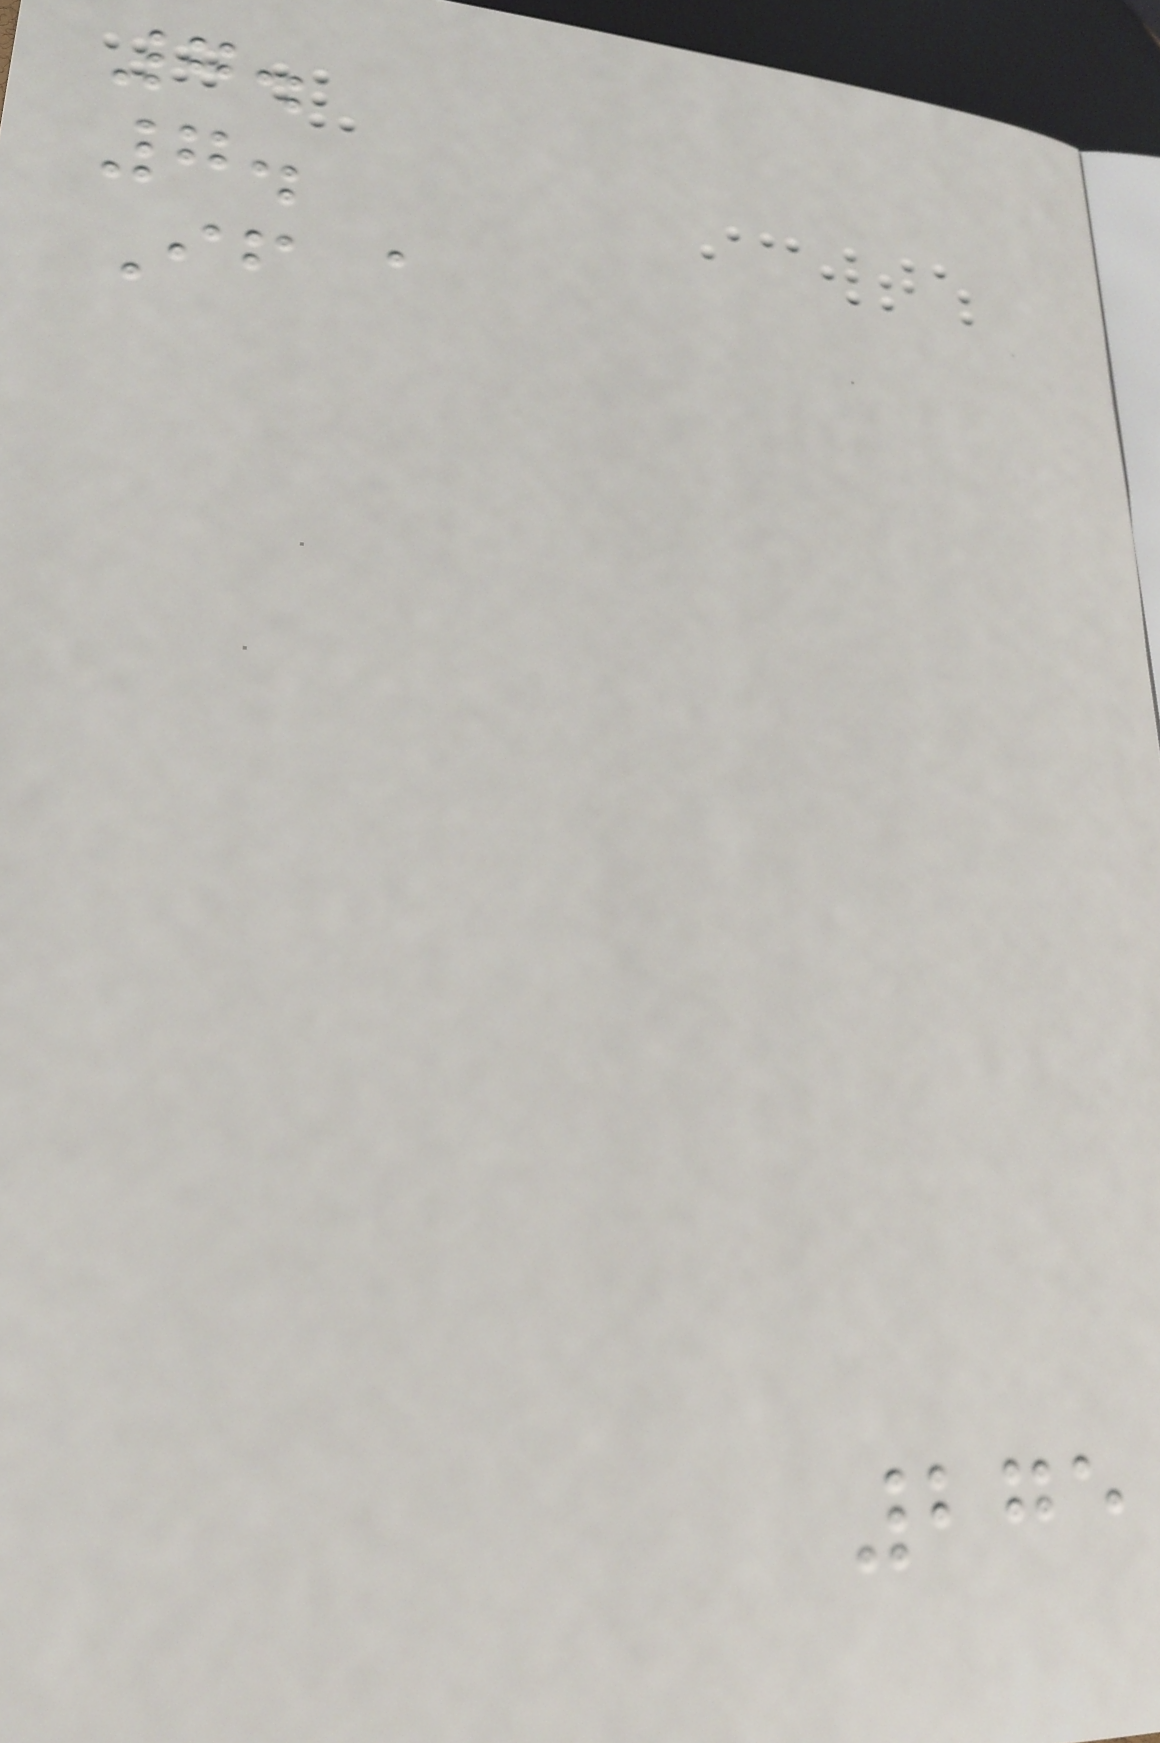7.
7.
If a
275
